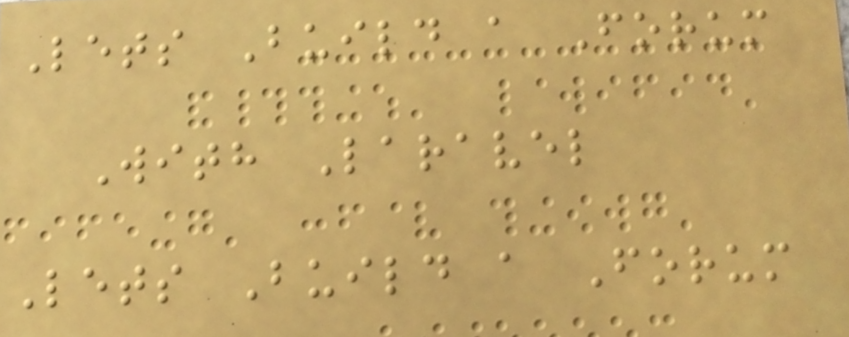Lets Build a Forum
With Laravel
Lets Build a Forum
